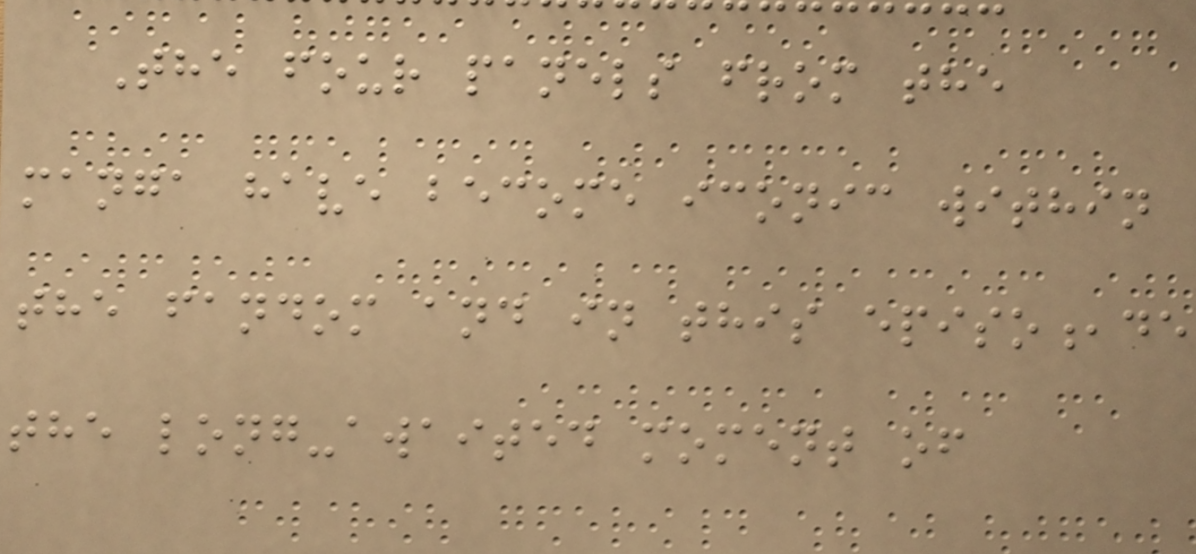The four panels from the
manga have become iconic within
the fandom and in this episo,de
the long-awaited moment of
